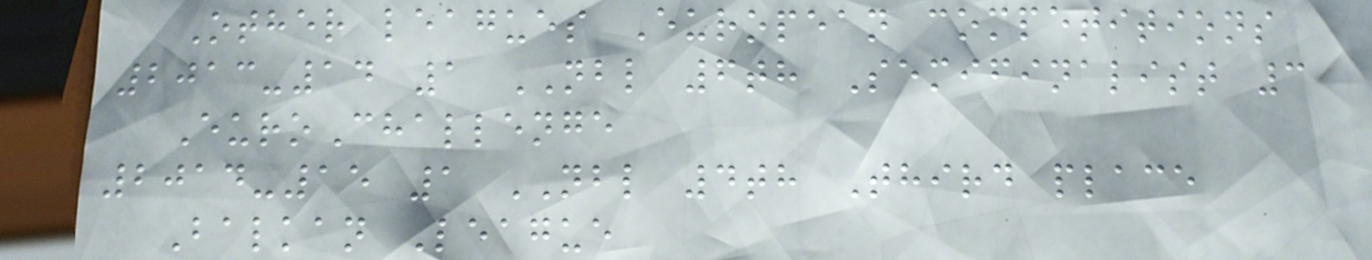Other leagues European competitions
2013-14 1 NBL 6th Semifinalist 3
EuroChallenge
2014-15 1 NBL 4th Third place
Balkan League
